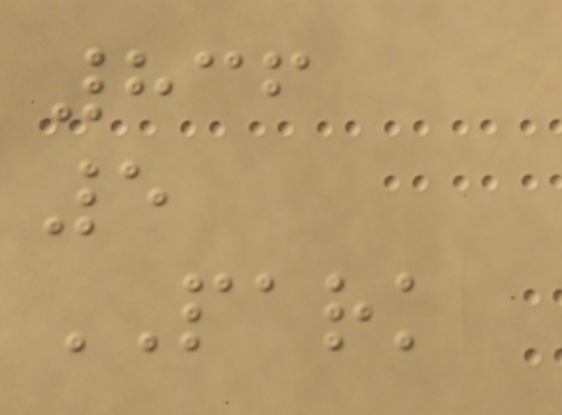836
5
PARK
